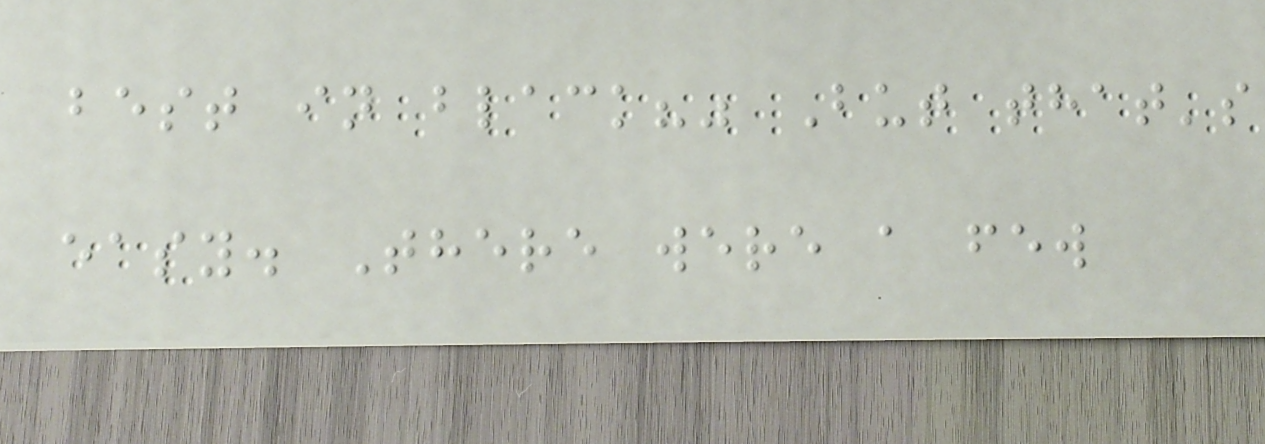best in black?" But that's
easy. There were a few
